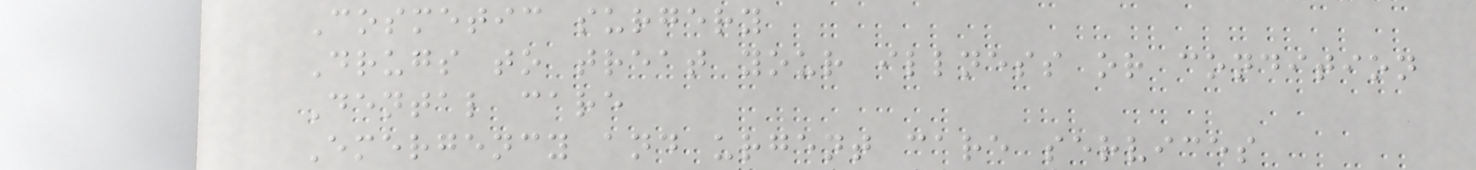Cosmetic surgery
Drugs to treat your illness or condition
Dental care
Emergency and urgent care services
